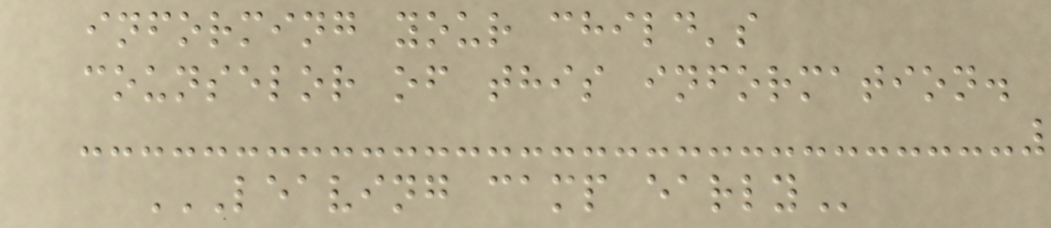informing your child's
counselor of this information.
LEAVING CAMP EARLY
